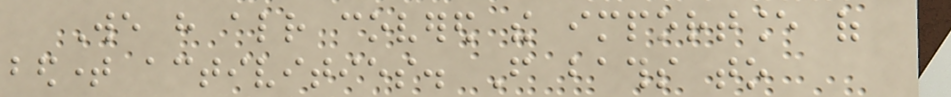We have already covered the importance of
bedtime activities. From baths to
